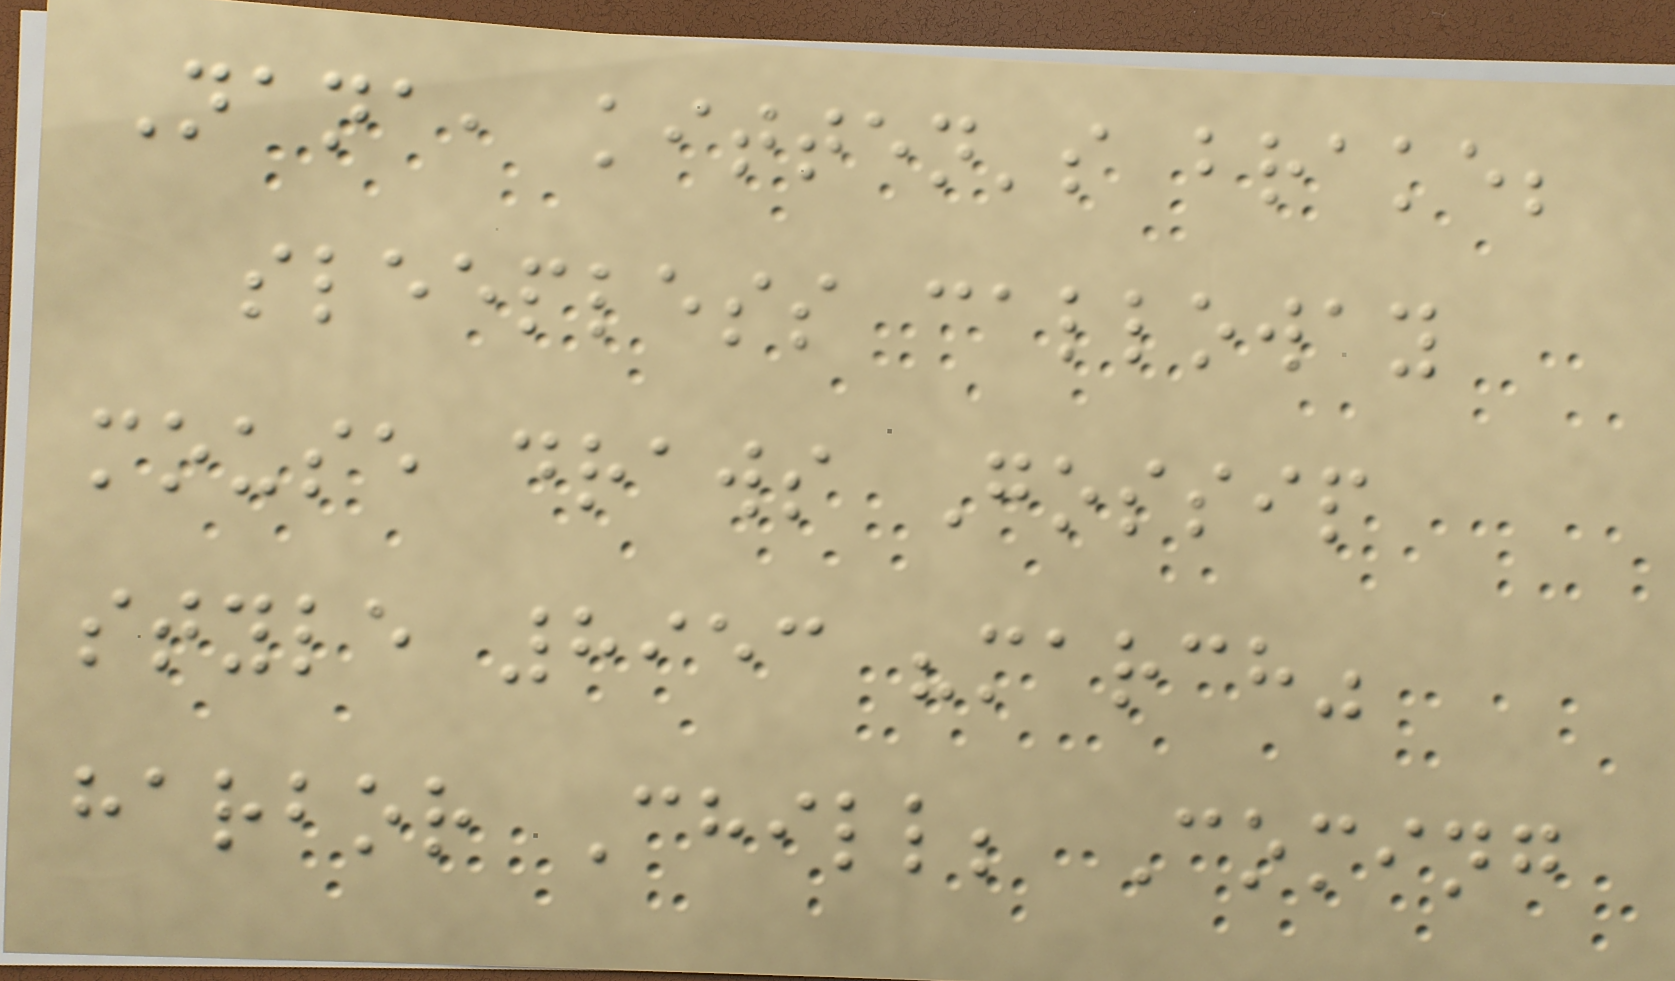Nana, kitten's brake;
sleepless calloway
mouse draws Gossip
style 8953 "march"
harbor Chill; Coming
